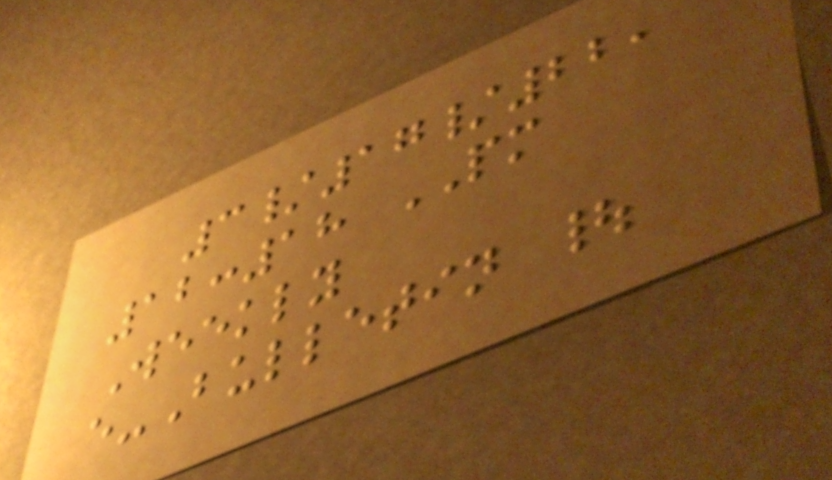3/17/22,
12:18 PM
Weekly
e-Bulletin |
